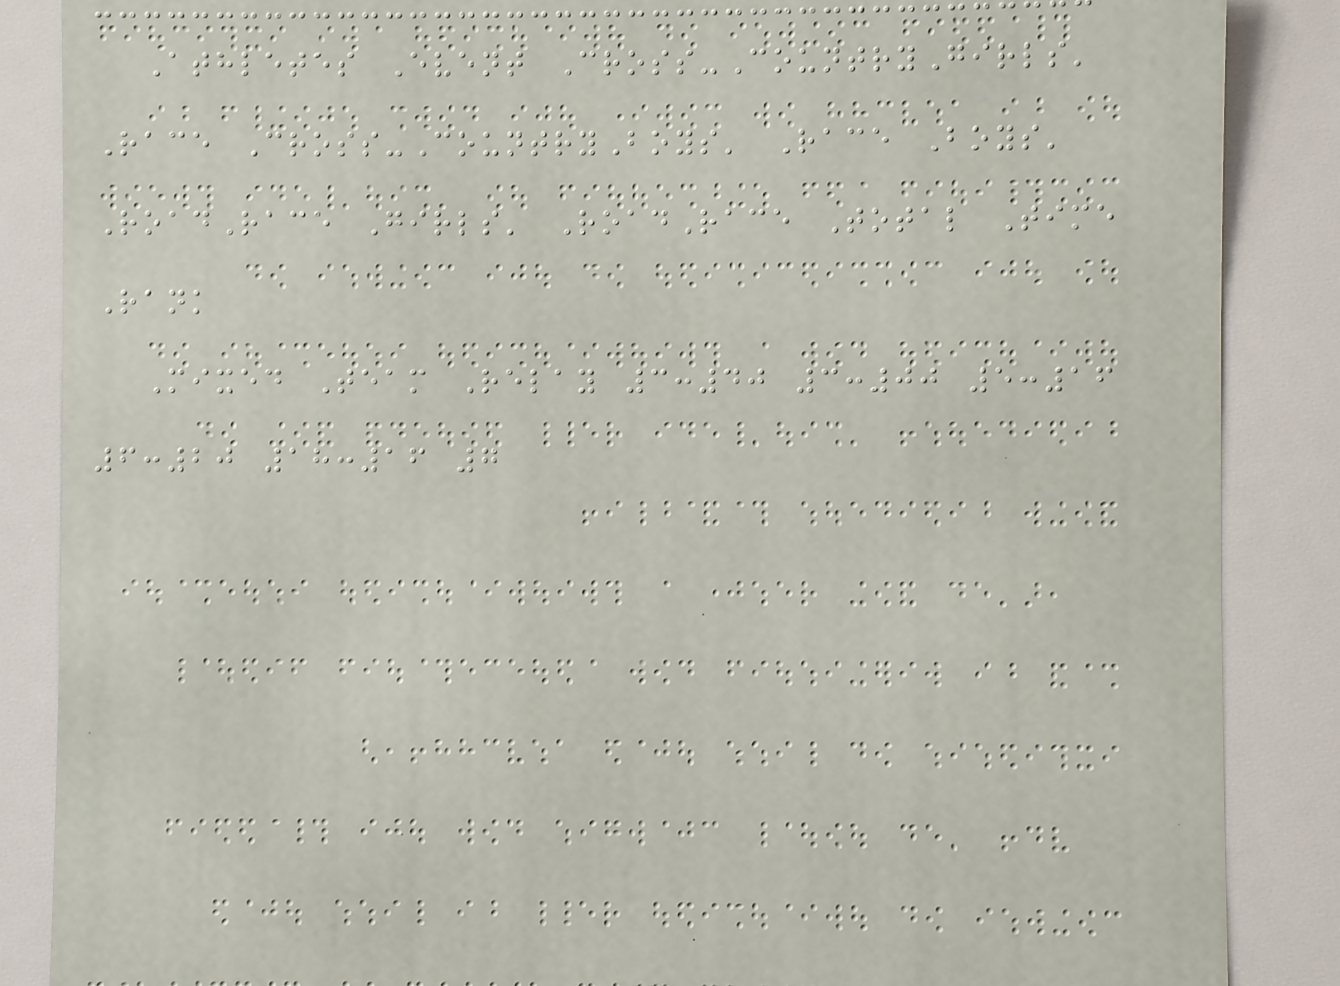Athletes Event Cross-CountryGirls'
Race Cross-CountryBoys' Race Boys'
RoadRace Girls' RoadRace Total Time
Rank
Mixed Team Relay 3:40 3:00 5:16
6:20 18:16 7
